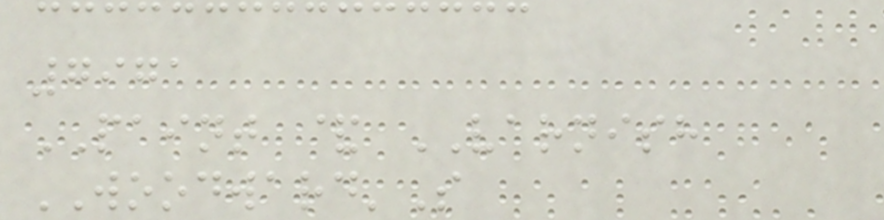7971
PAINT & VARNISH
WOODWARD'S
